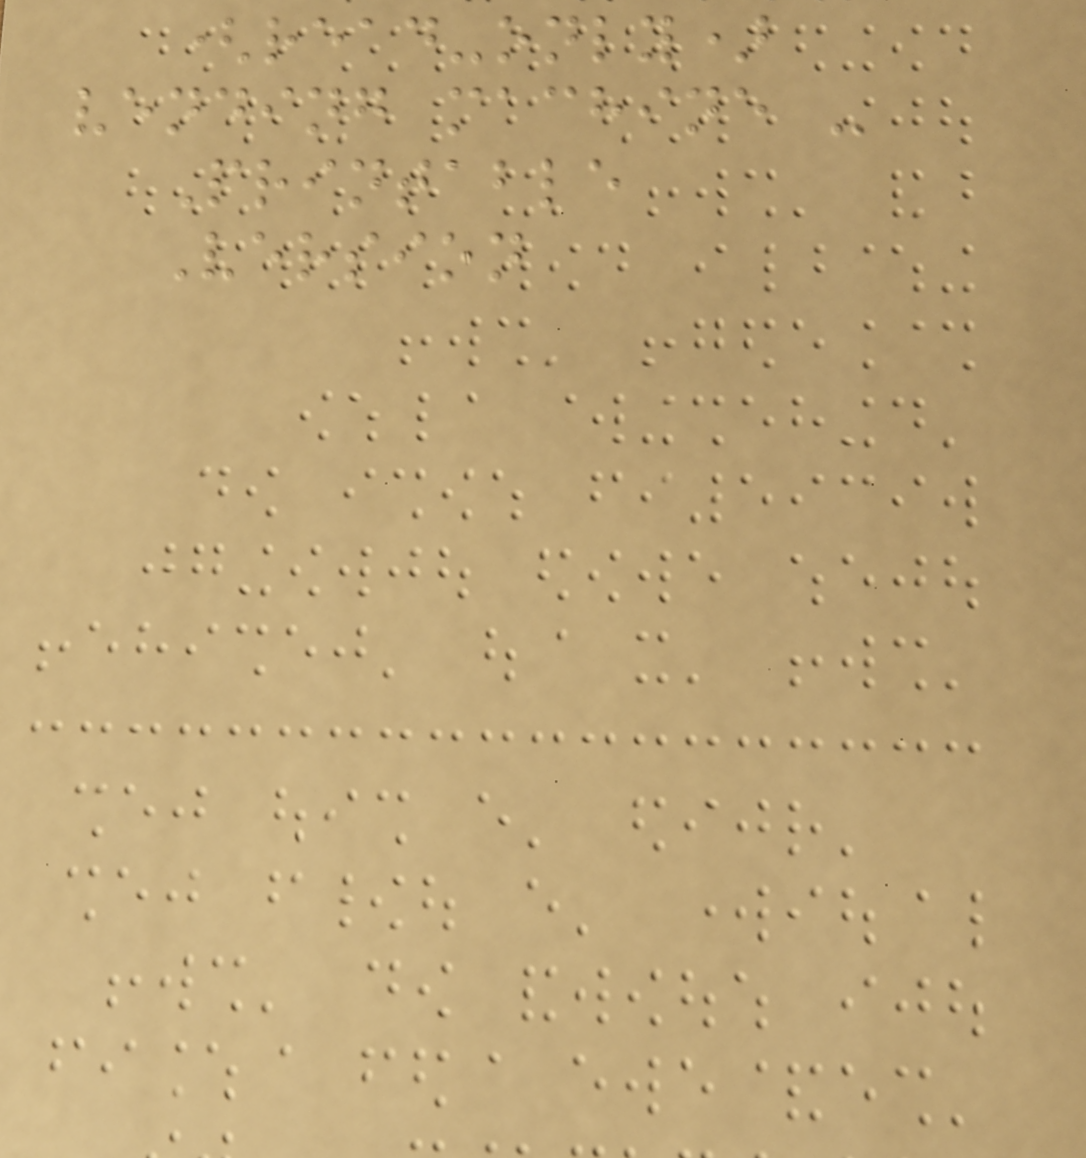(read-only)
vending machine -
Printable
Version
